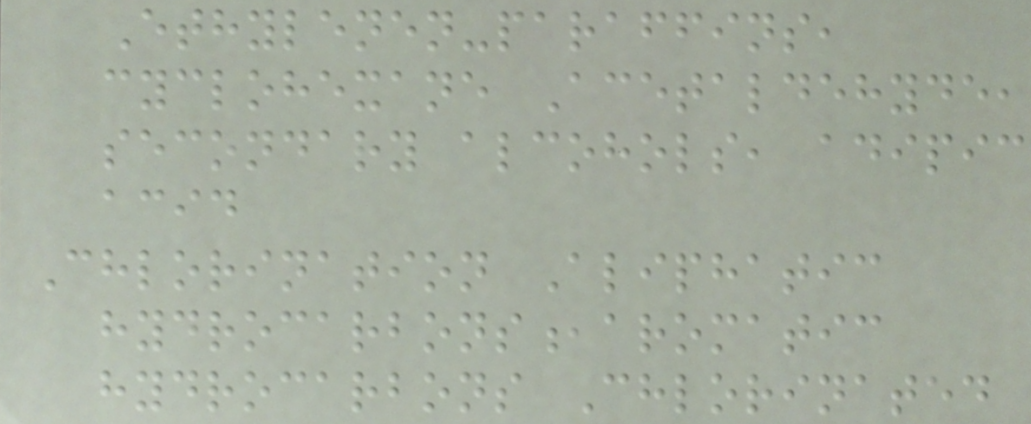Ethylenen-paraffins,
cyclohexane Acetaldehyde,
secondary alcohols, adipic
acid
Chlorination Aliphatic
hydrocarbons,aromatic
hydrocarbons Chlorinated
